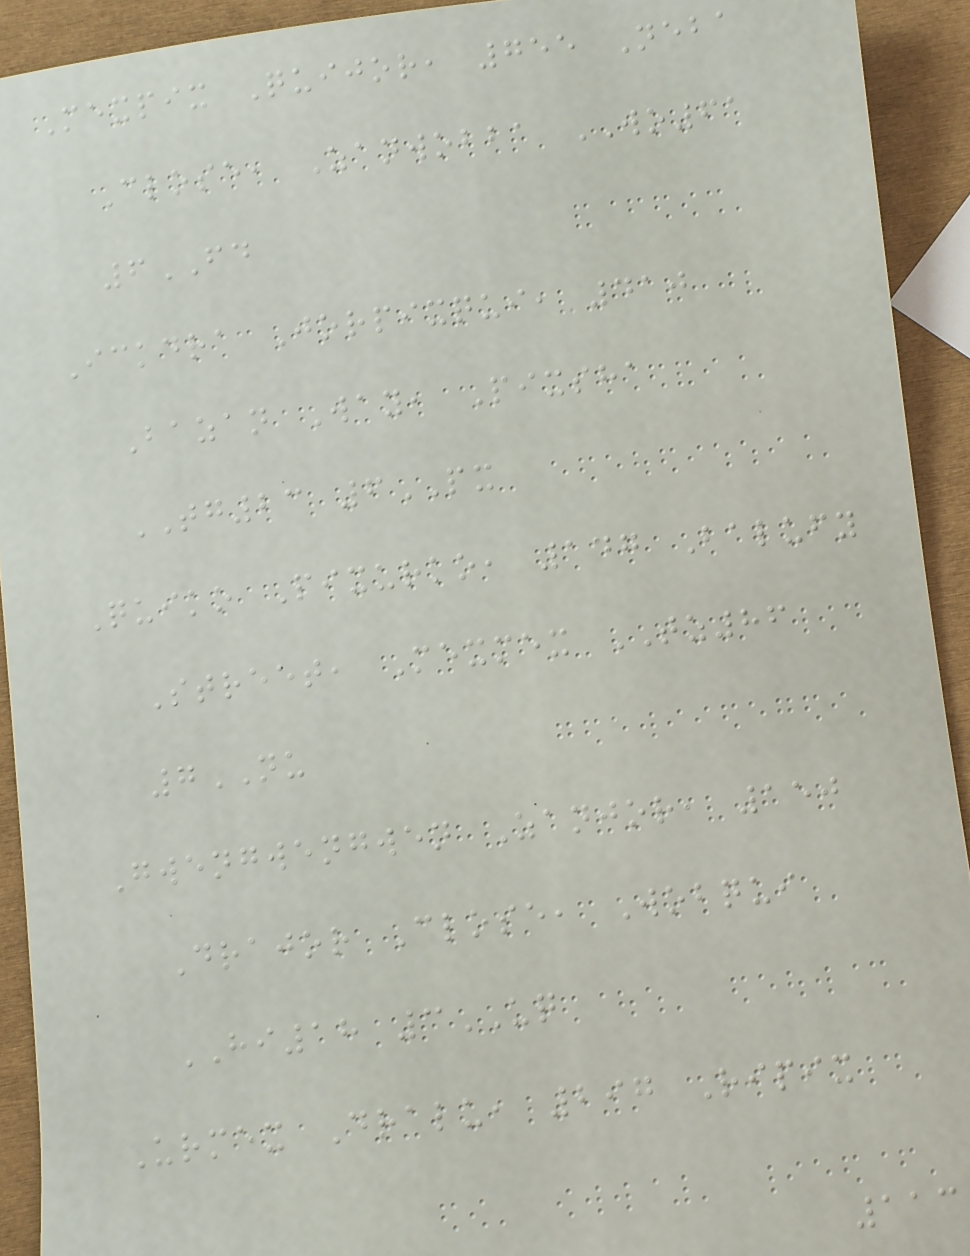Mexpix Quijor, 755 Neba
Close, Zanwobba WO61
6FD
Ickdra Jorpixqui, 410
Bazan Way, Pixsha
TG23 6PX
Quiko Pixurko, 147 Balufy
Street, Mexmex TZ86
7NU
Gwengwengwen Zanjor, 150
Drajor Close, Wobqui
HI18 3UQ
Urmex Dralu, 297 Ripix
113
